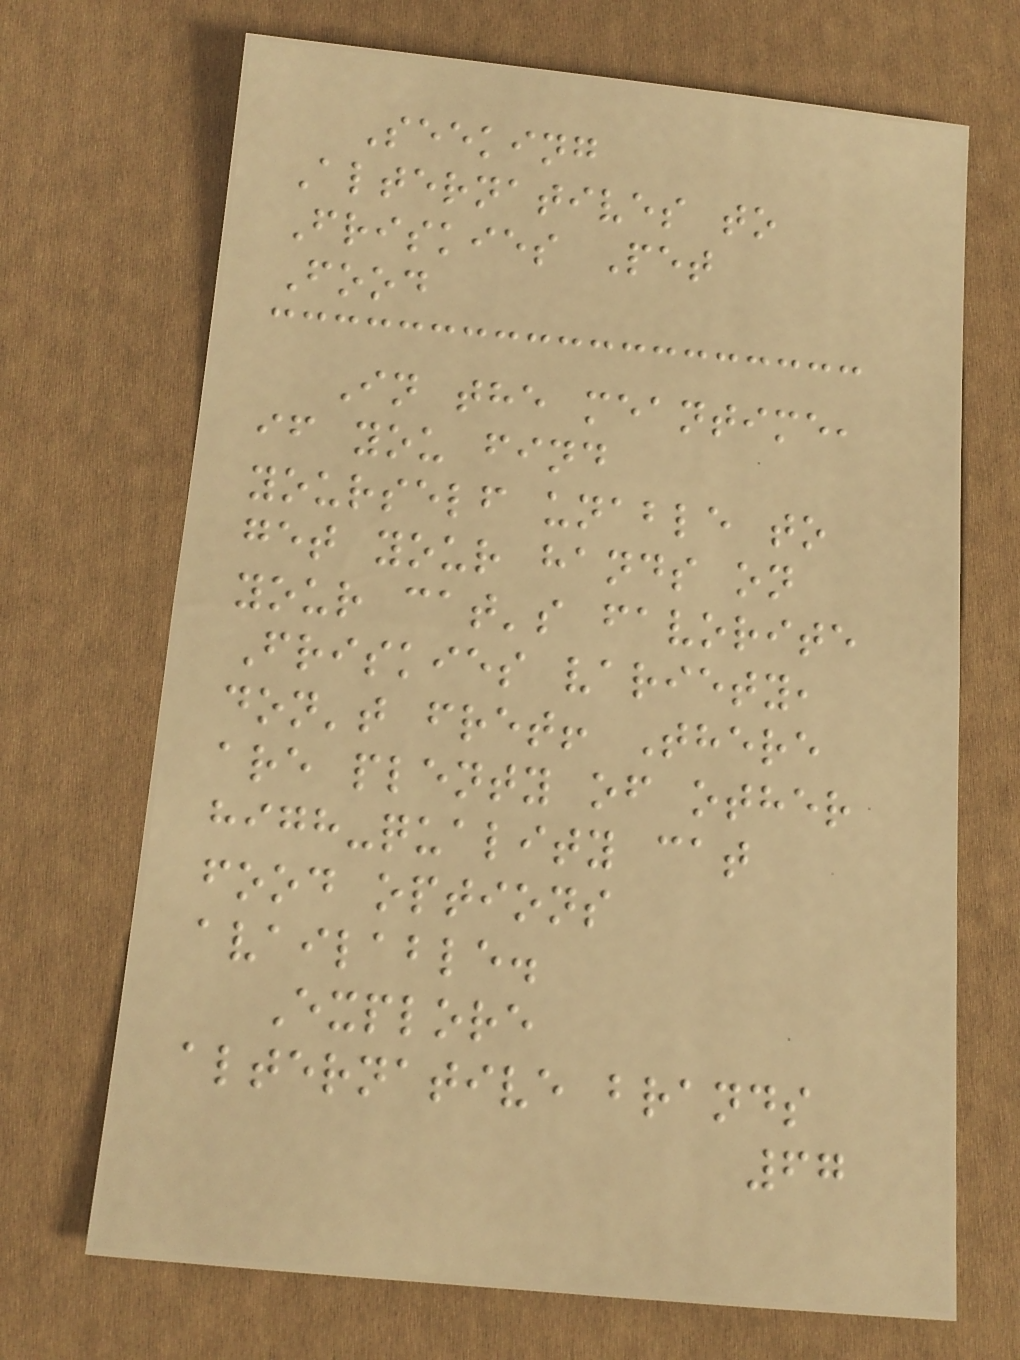Seeking
Alternatives to
Friskies Pet
Food
In the meantime,
if you find
yourself unable to
get your hands on
your cat's favorite
Friskies variety,
don't fret! There
are plenty of other
high-quality cat
food options
available.
Explore
alternative brands
67
